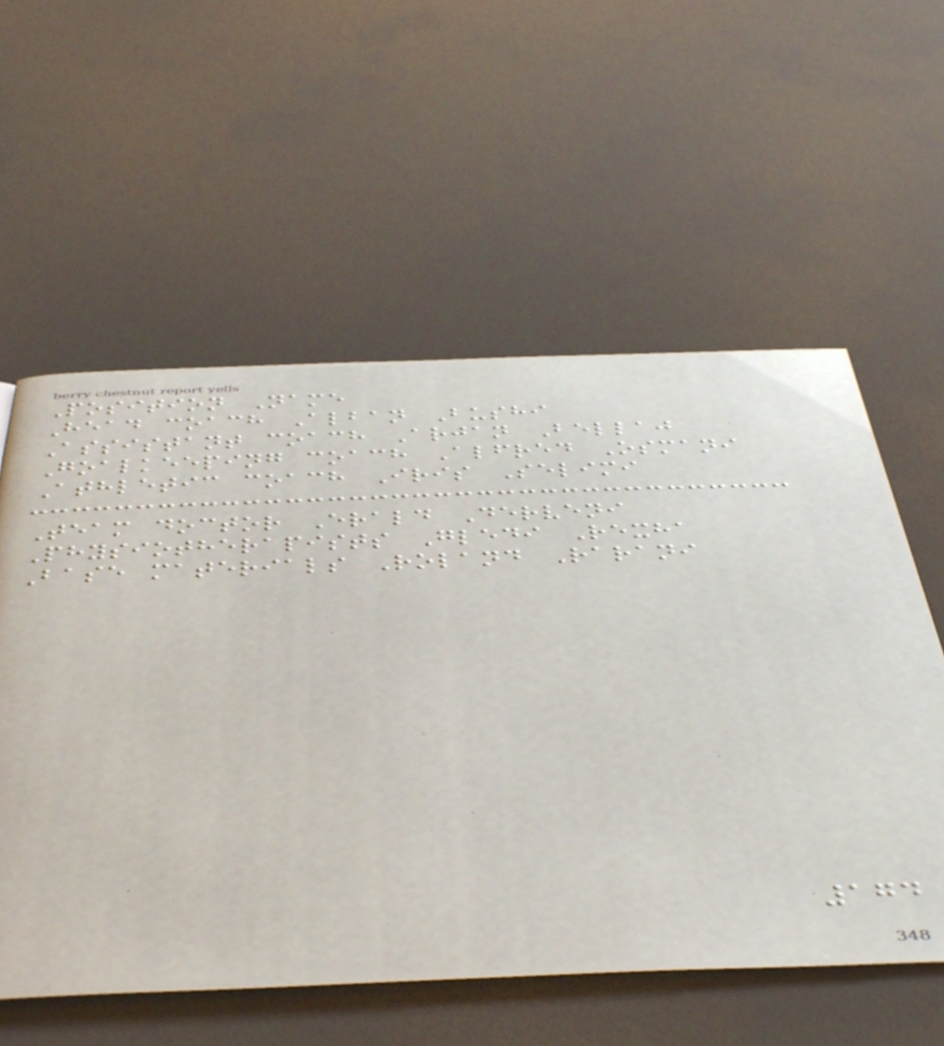Position Name
Head coach Alban Bushi
Assistant coach Arjan Bellaj
Goalkeeping coach Alfred Osmani
Athletic coach Iris Selimi
Team doctor Erald Derveni
Physiotherapists Gledi Rexha
Base materials Roland Rarani
174
